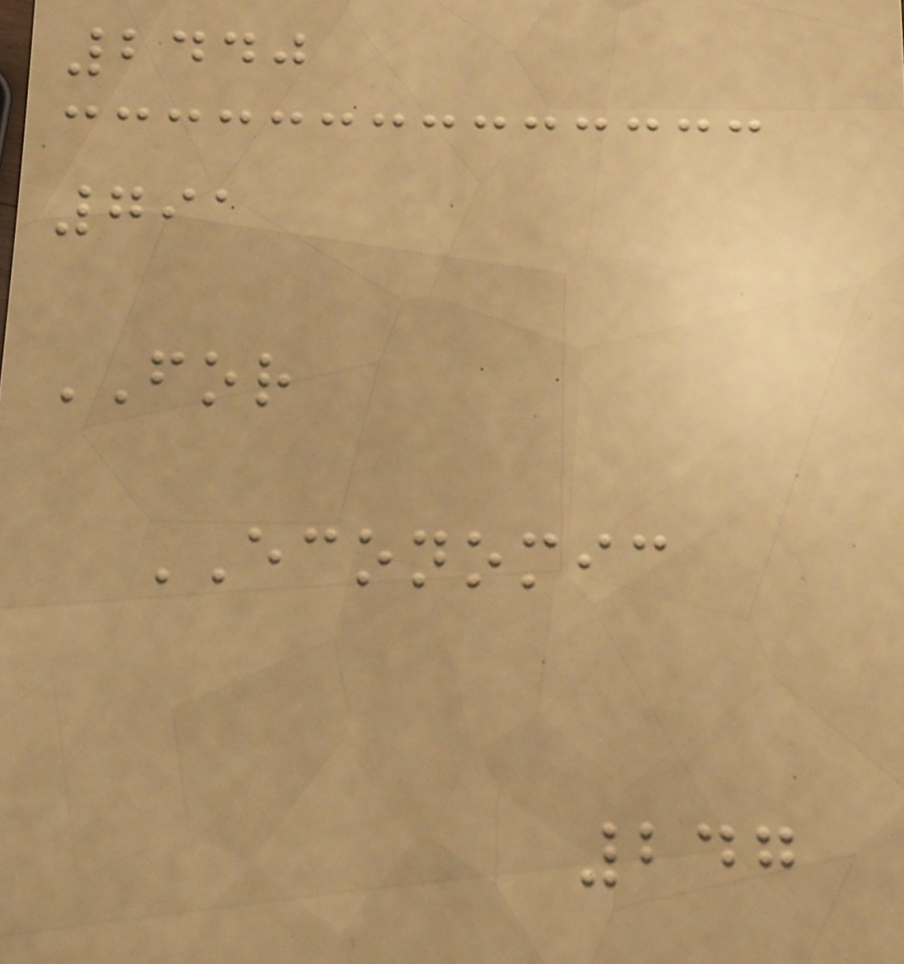2440
791
FOR
ECONOMIC
247
